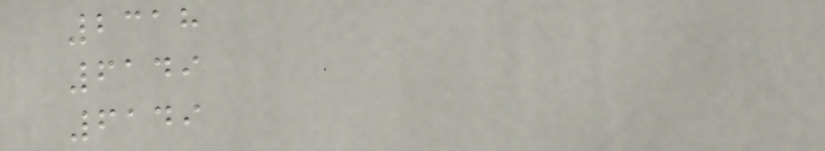2318
6149
6149
